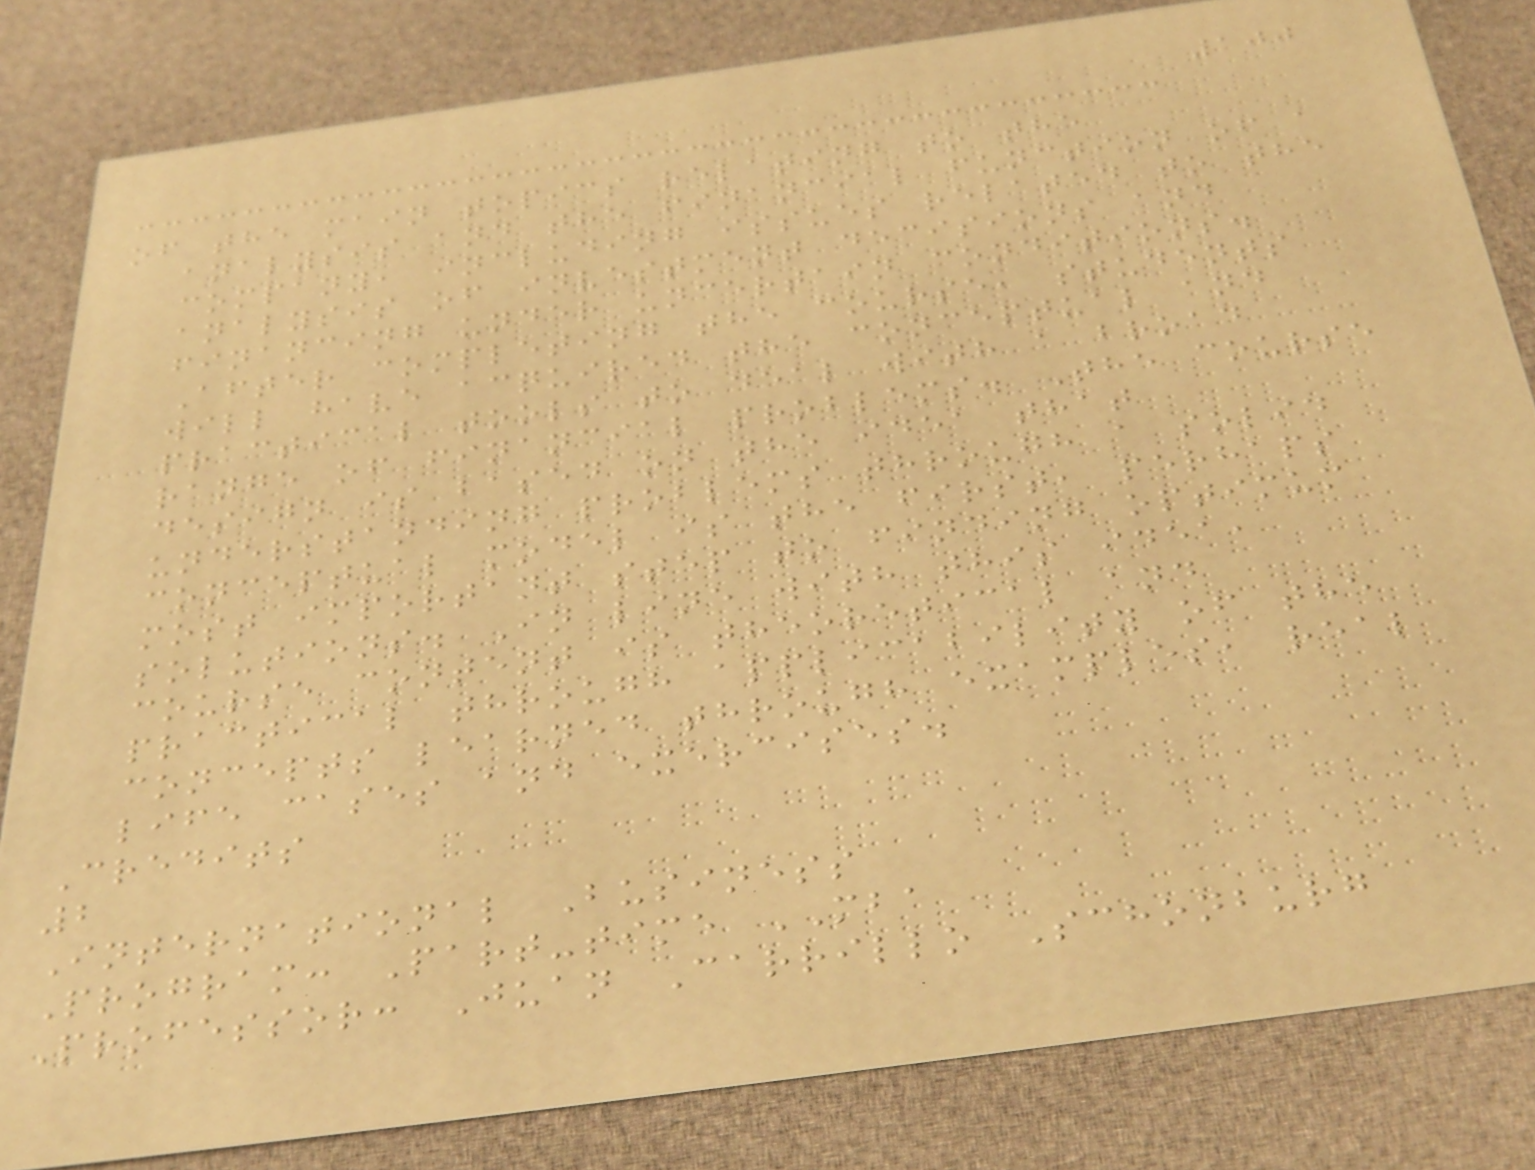100
of the main topics relating to the
analysis and the financial function of a
company, including issues related to the
analysis of investment decisions and
financing under uncertain conditions.
After completing the course, students
will have acquired the conceptual and
practical tools to deal with a broad
range of financial problems. The course
design is based on the idea that
understanding problems through a solid
conceptual model is the first, perhaps
most important step to finding optimum
solutions. In line with this idea,
course content is theoretical and
practical through applicability of the
concepts learned through examples, real
life cases and exercises.
Credits
2
International Business
Program: Part-time MBA
Professor: Juan Carrillo Schonburg
